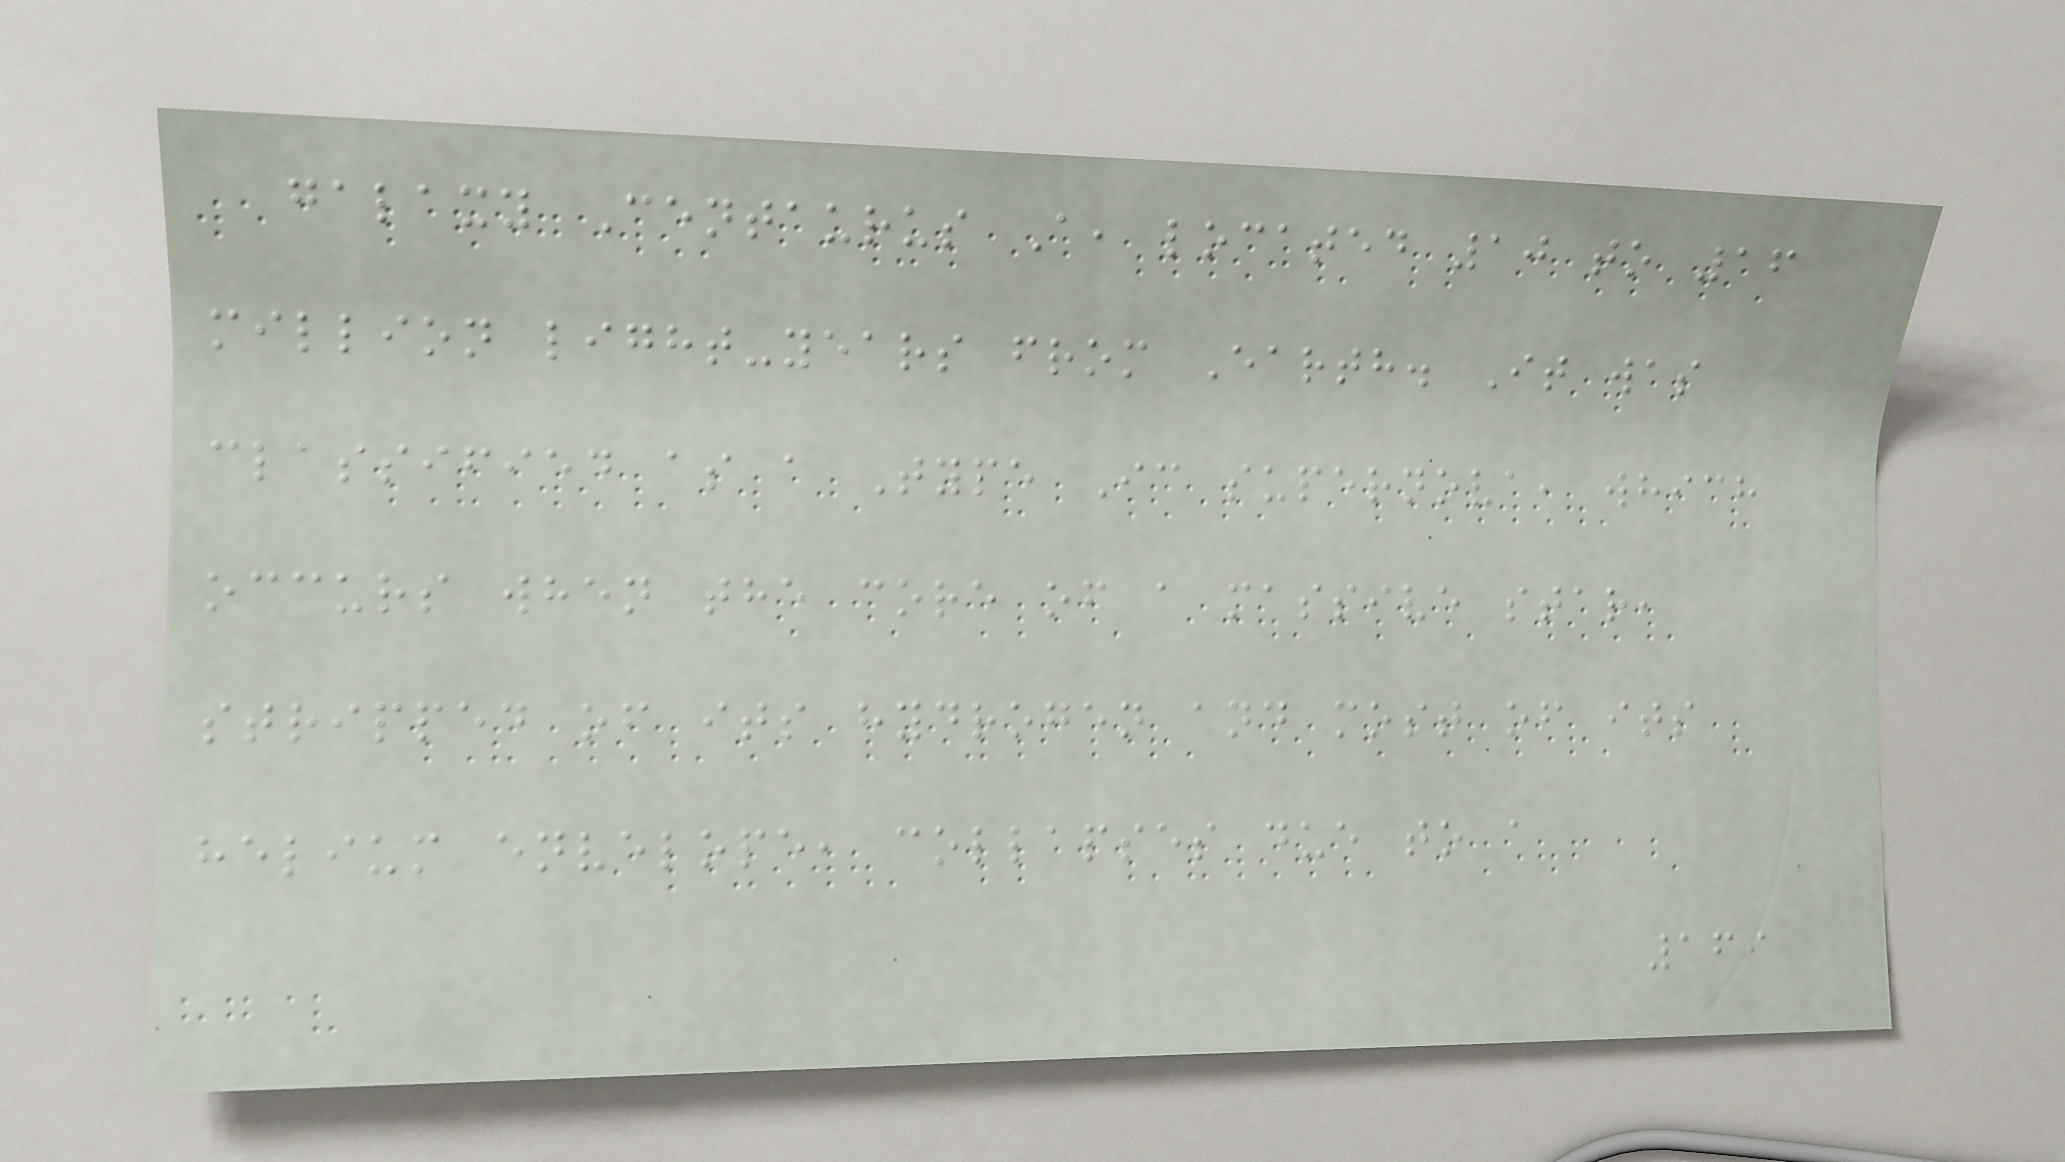galaxy Centaurus A, located 10 to 16
million light-years from Earth. It was
classified as a Type Ic supernova, which
occurs when the core of a massive star,
stripped of its hydrogen and most of its
helium envelope, collapses due to a
169
